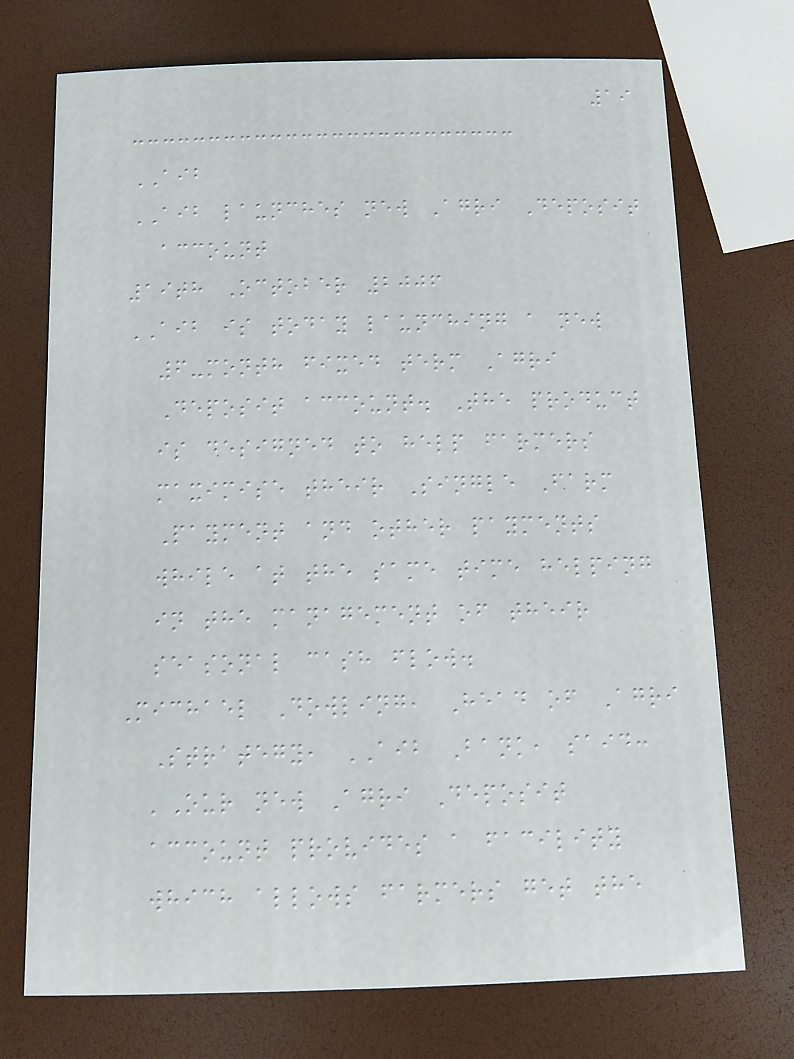19
AIB
AIB launches new Agri Deposit
account
19th October 2006
AIB is today launching a new
6-month fixed term Agri
Deposit account. The product
is designed to help farmers
maximise their Single Farm
Payment and other payments
while at the same time helping
in the management of their
seasonal cash flow.
Michael Dowling, Head of Agri
Strategy, AIB Bank, said:
'Our new Agri Deposit
account provides a facility
which allows farmers get the
